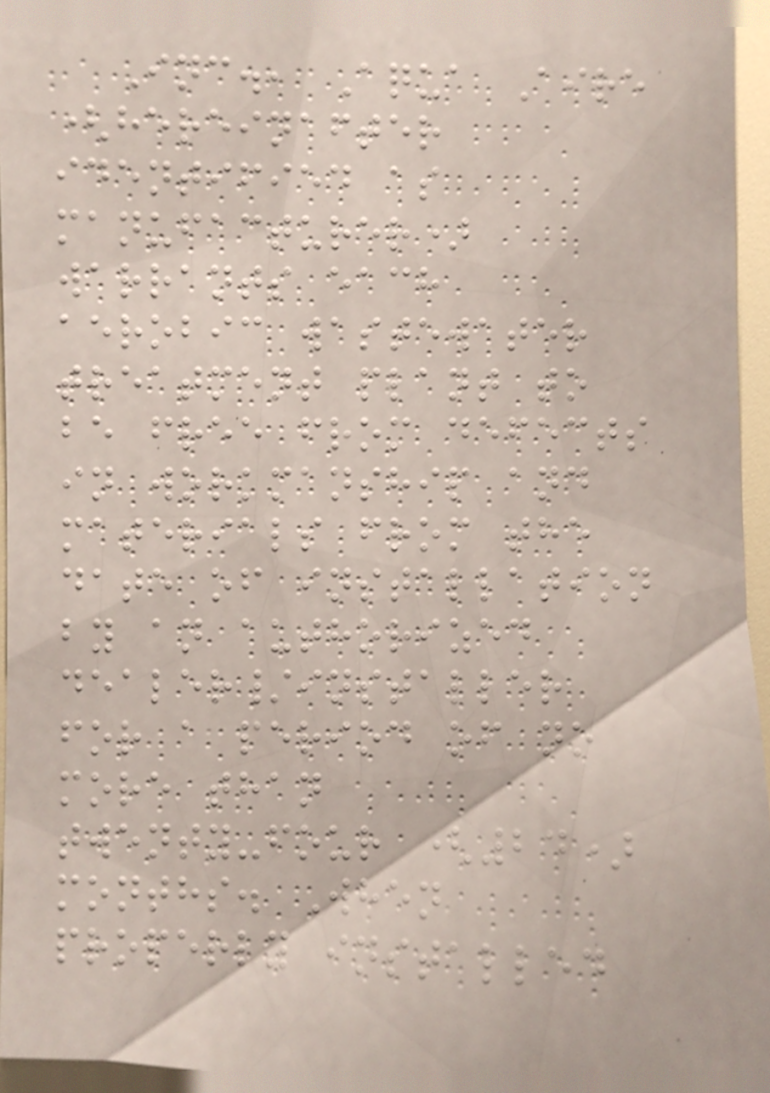Inc., Aqua Aire
(hereinafter
identified as
manufacturer)
warrants each
aerobic wastewater
treatment plant to
be free from defects
in workmanship and
materials from the
date of installation
by an authorized
dealer/installer
for a period of no
more than
twenty-four (24)
months. When
properly installed
